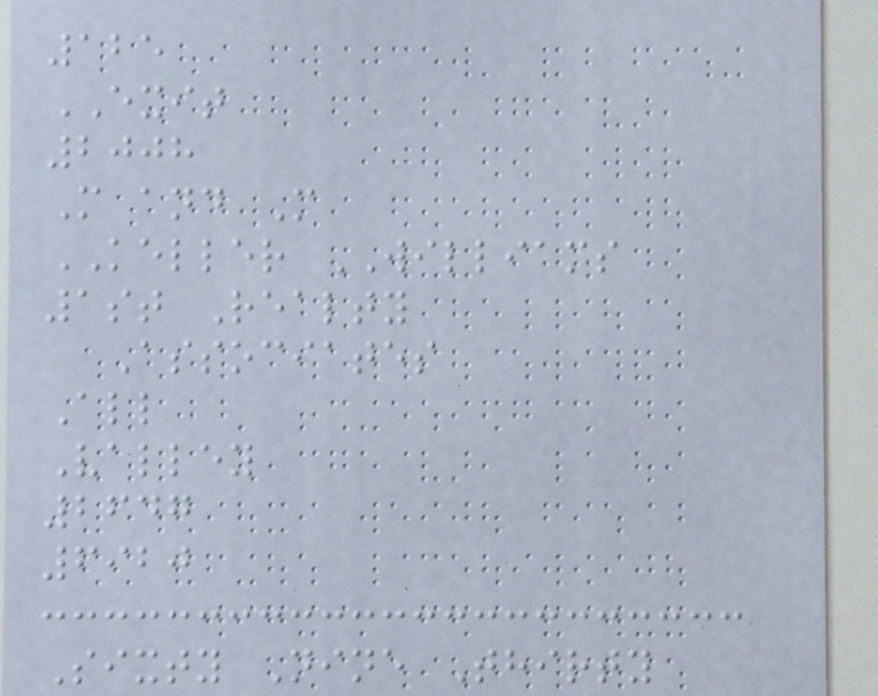125
EXIT
2008
M and M
KELLER WILLIAMS
1st Realty
Associates
All
Valley
2647
6920
Sixty Nine Thirty
